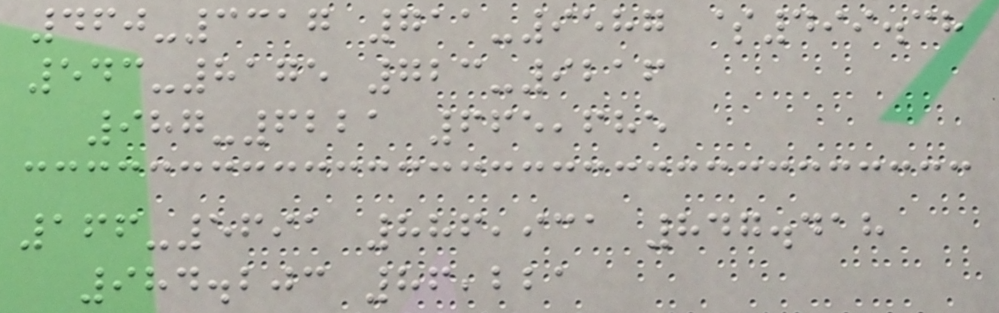460-3317 711-9587 $499.38
543-8175 723-9216
987-6221 665,685
166-5691 886,931 847.418
984.203 86,221
